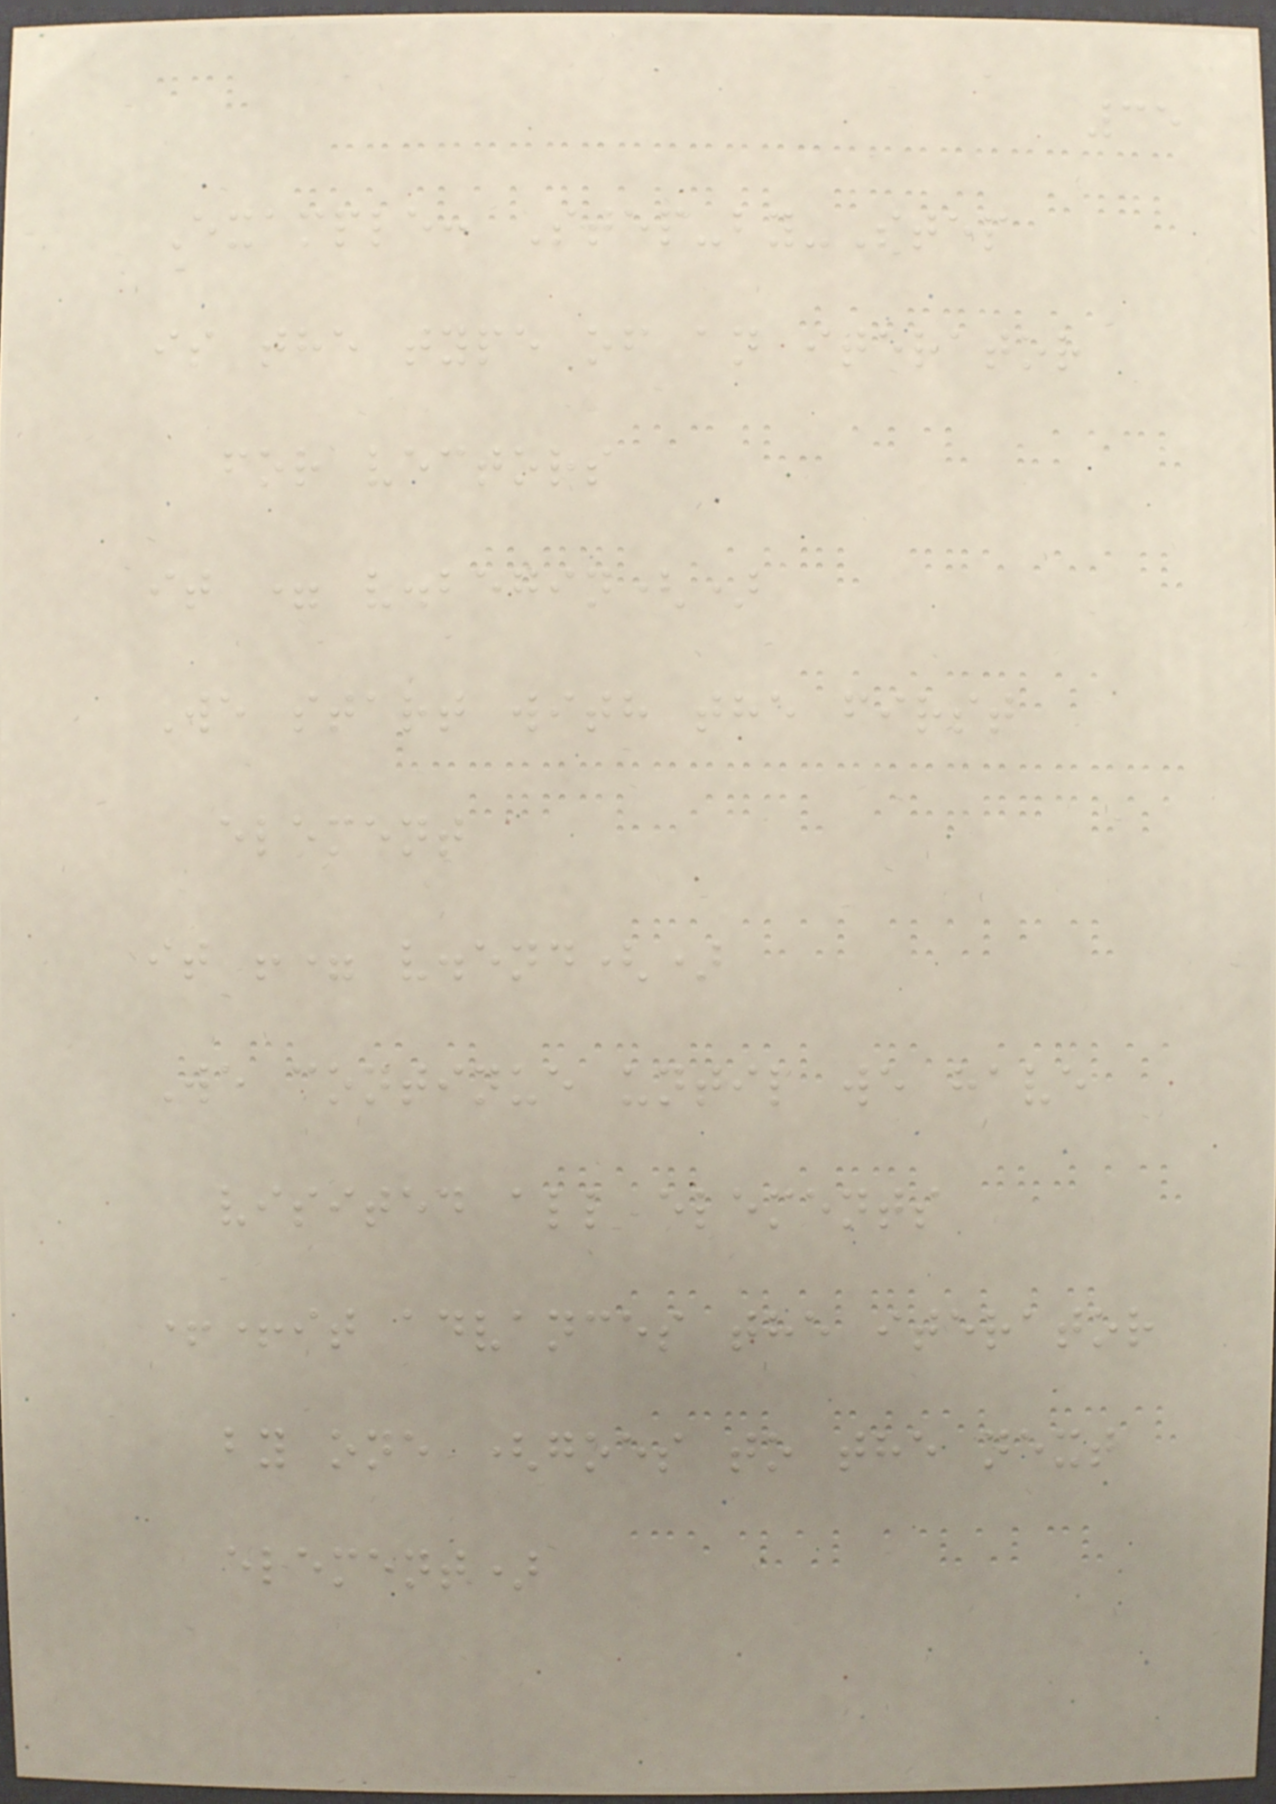35
Example: Step-by-Step
is the type of an iterator
for vectors
it = v.begin()
We start with the first
element
it != v.end()
We continue until we have
visited all elements
++it advances the iterator
by one (goes to the next
element)
